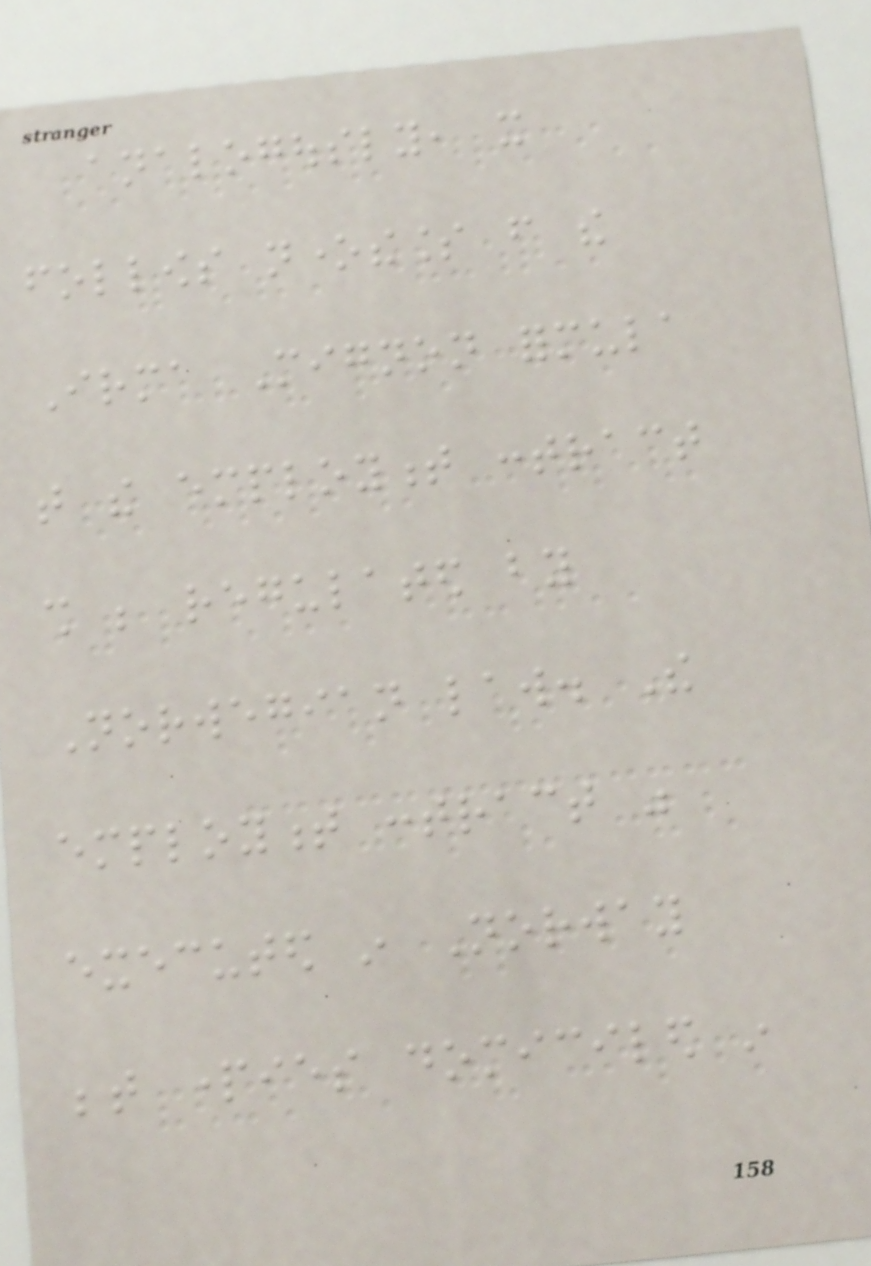analogously, it
follows nonetheless from the
Irma Mignon formula
that the employment contract
shall be regulated by
Norwegian law. The
employment contract was
executed in Norway
between parties domiciled in
